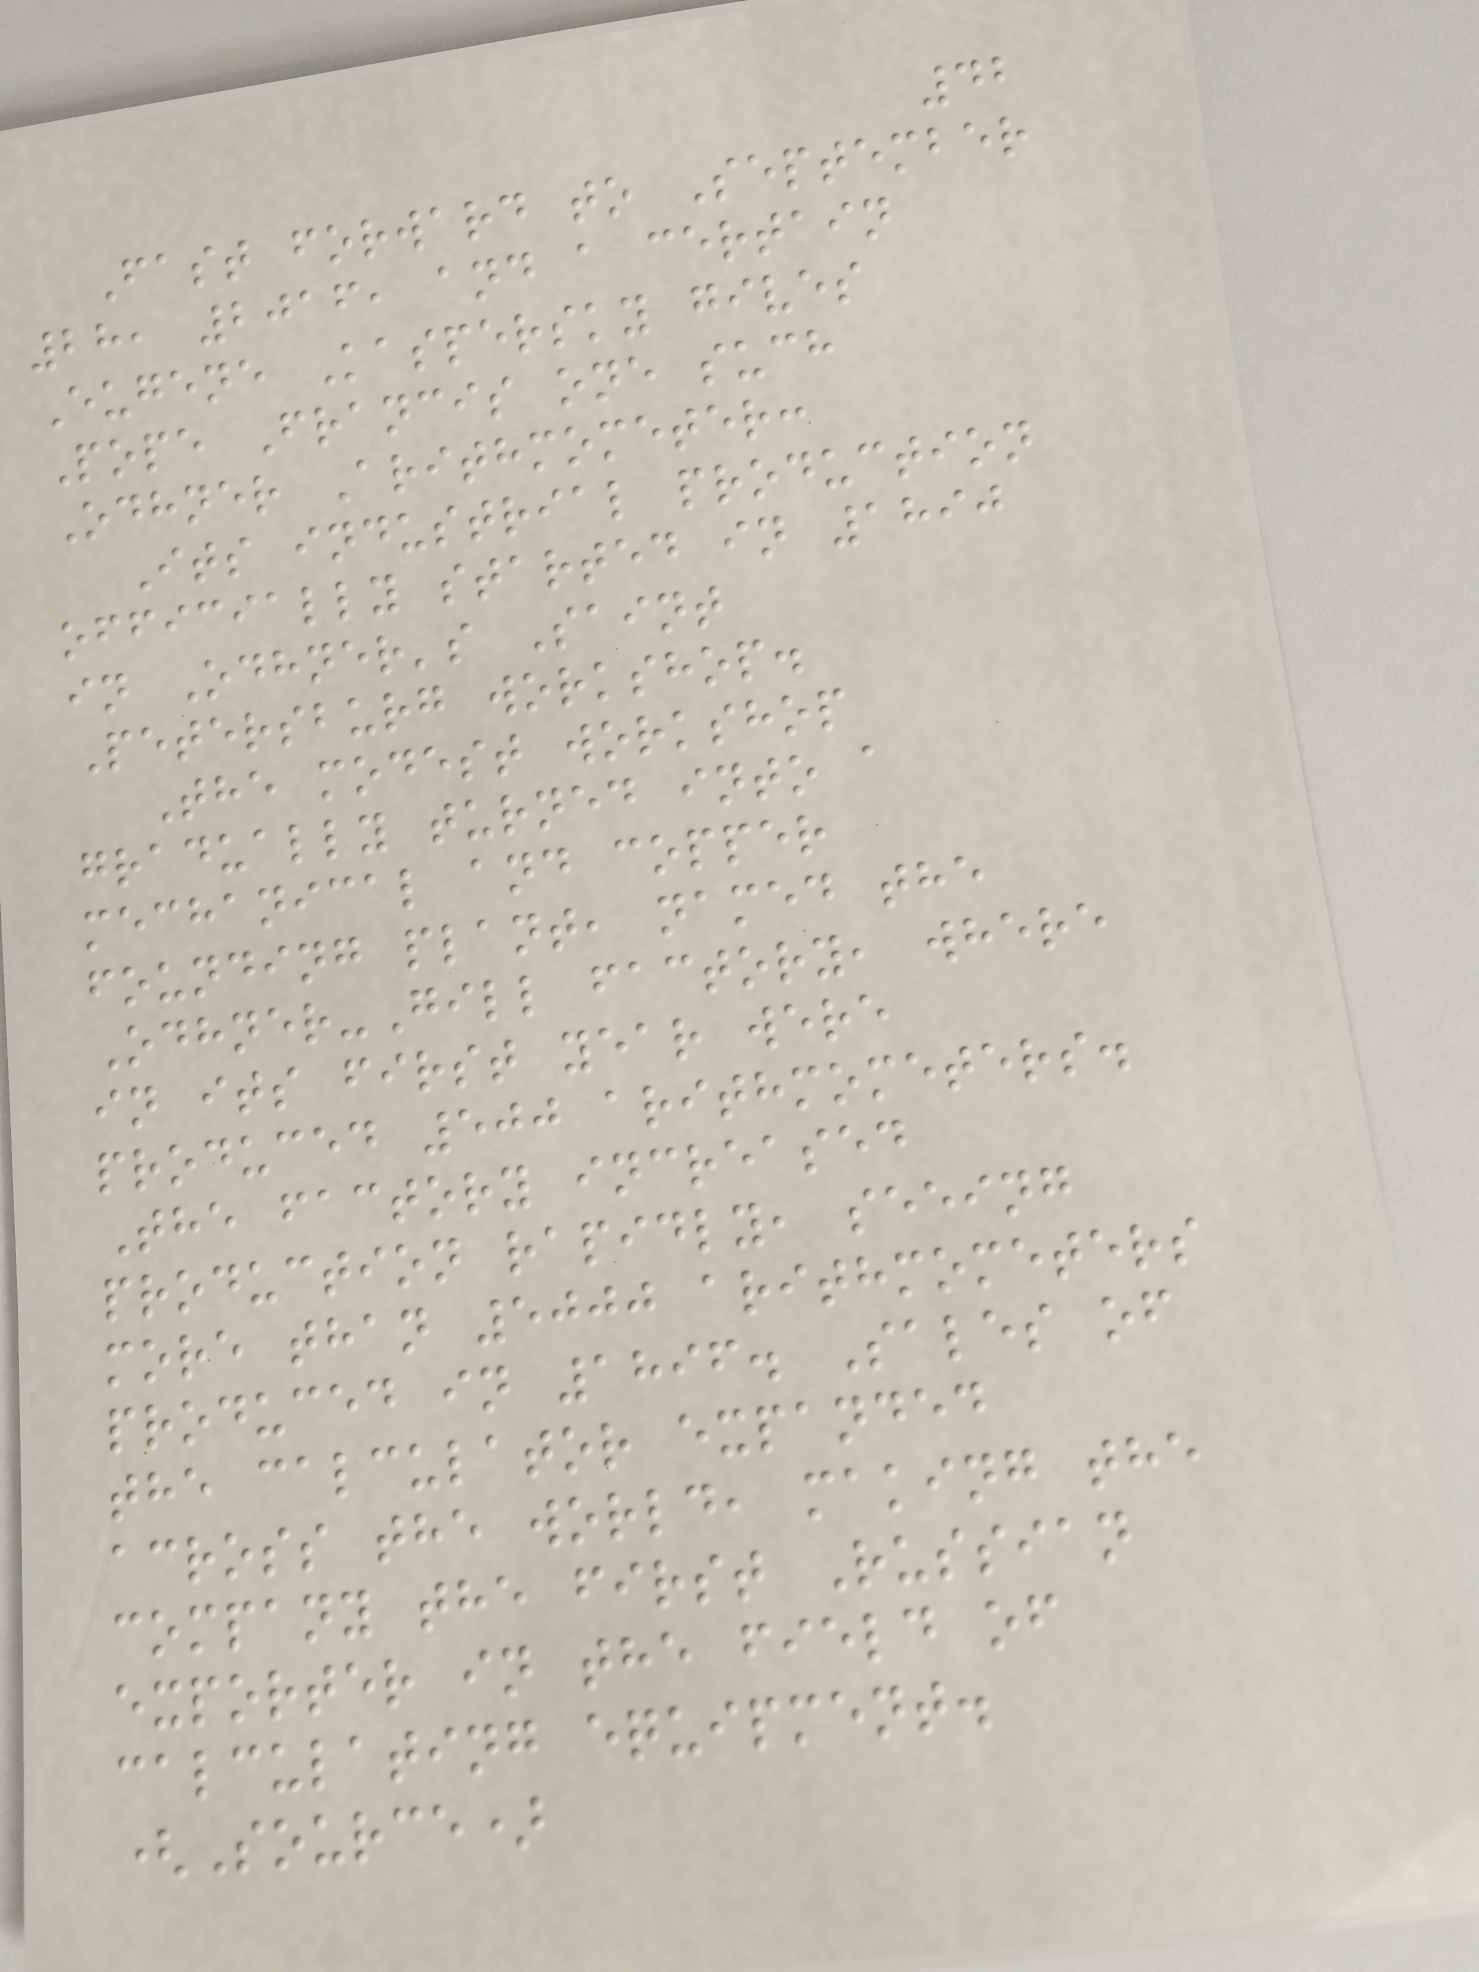42
Fast forward to September
28, 2016, and a certain
Eugene Kaspersky gives
Pope Francis one such
Odhner Arithmometer:
Its industrial production
officially started in 1890
in Odhner's Saint
Petersburg workshop.
The modest workshop
gradually turned into a
mechanical and copper
founding plant, named the
Odhner-Gill factory, where
in its first year were
produced 500 arithmometers.
The factory increased
production rapidly, seeing
more than 5000 arithmometers
produced in 1896. Sales of
the calculator expanded
across the world, making the
company the first Russian
exporter in the field of
calculating equipment.
(Source)
